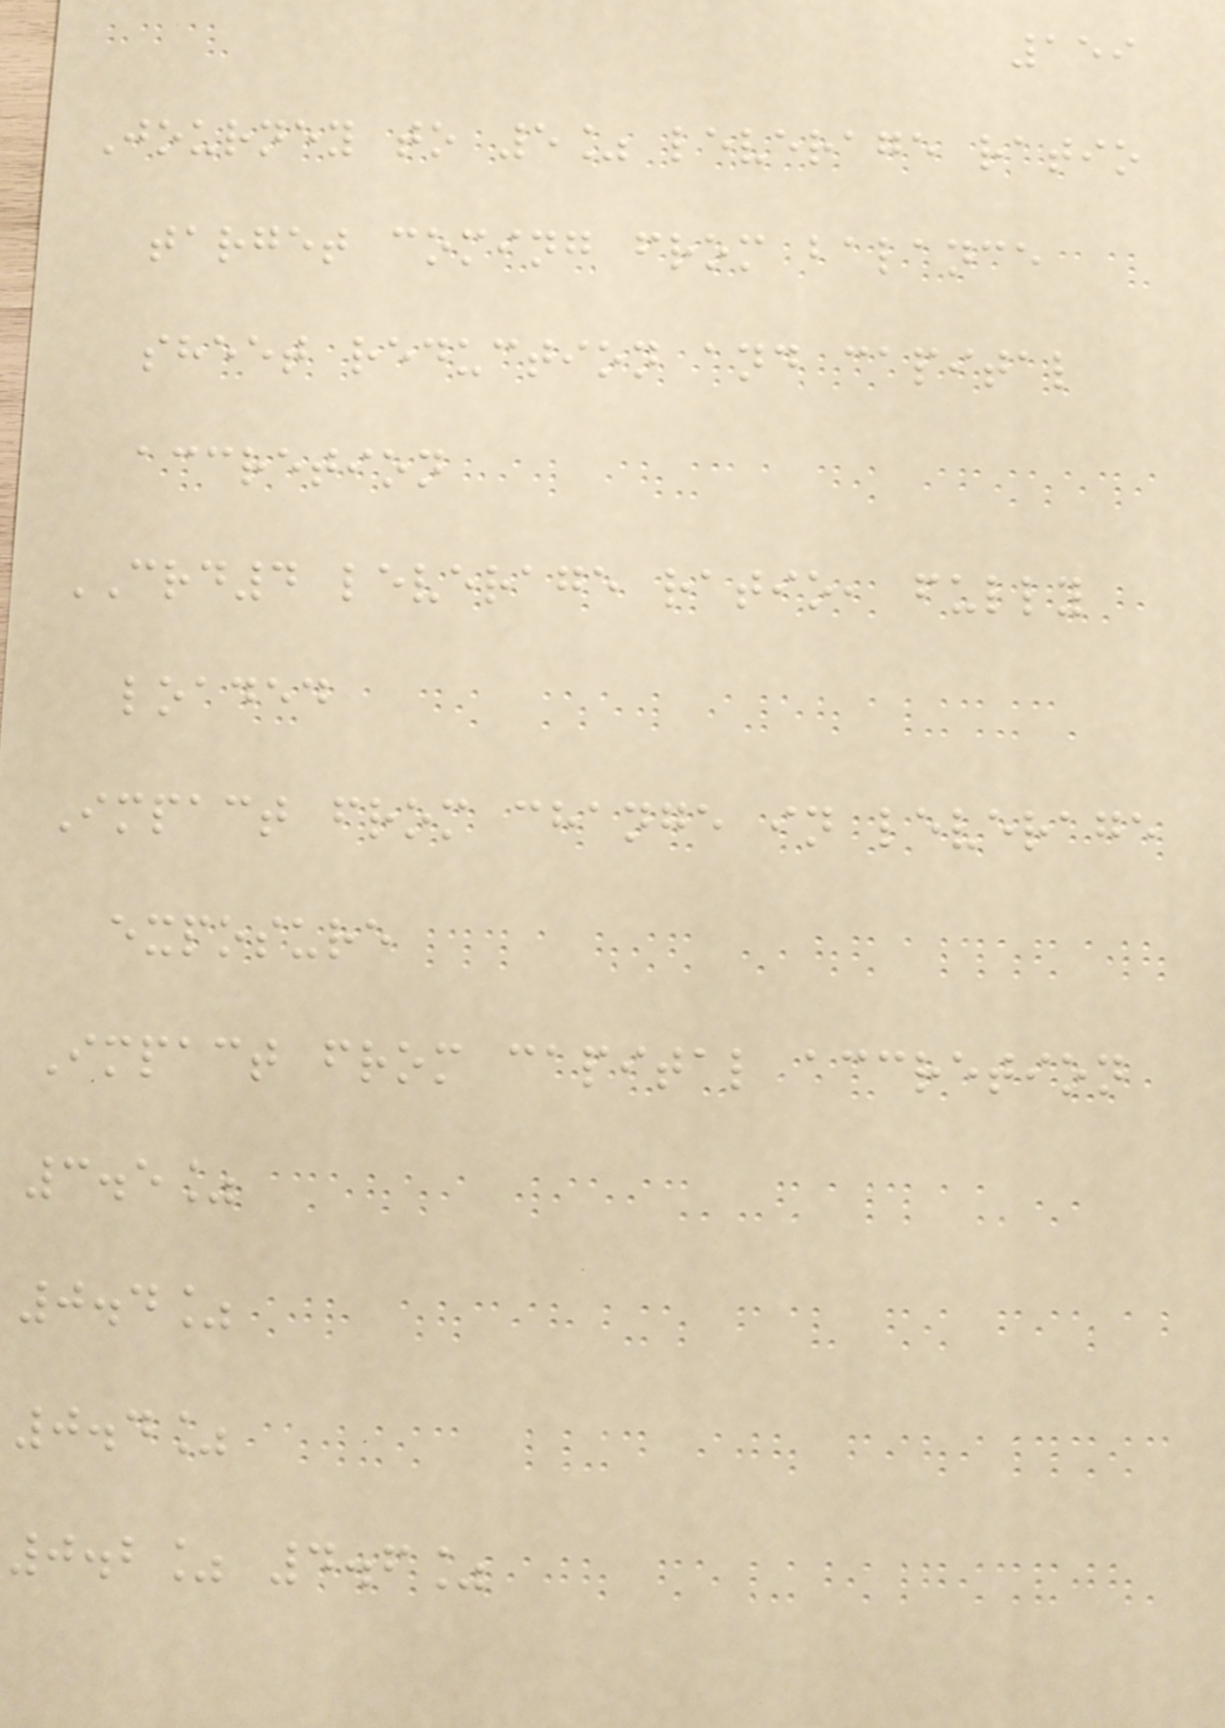159
Journey to 5% leverage ratio
target coming from balance
sheet reduction and capital
accretion
CRD4 leverage ratio, fully
loaded
Impact from change in leverage
exposure
Impact from capital accretion
3.5%
0.4%
0.4%
0.2% 4.6%
